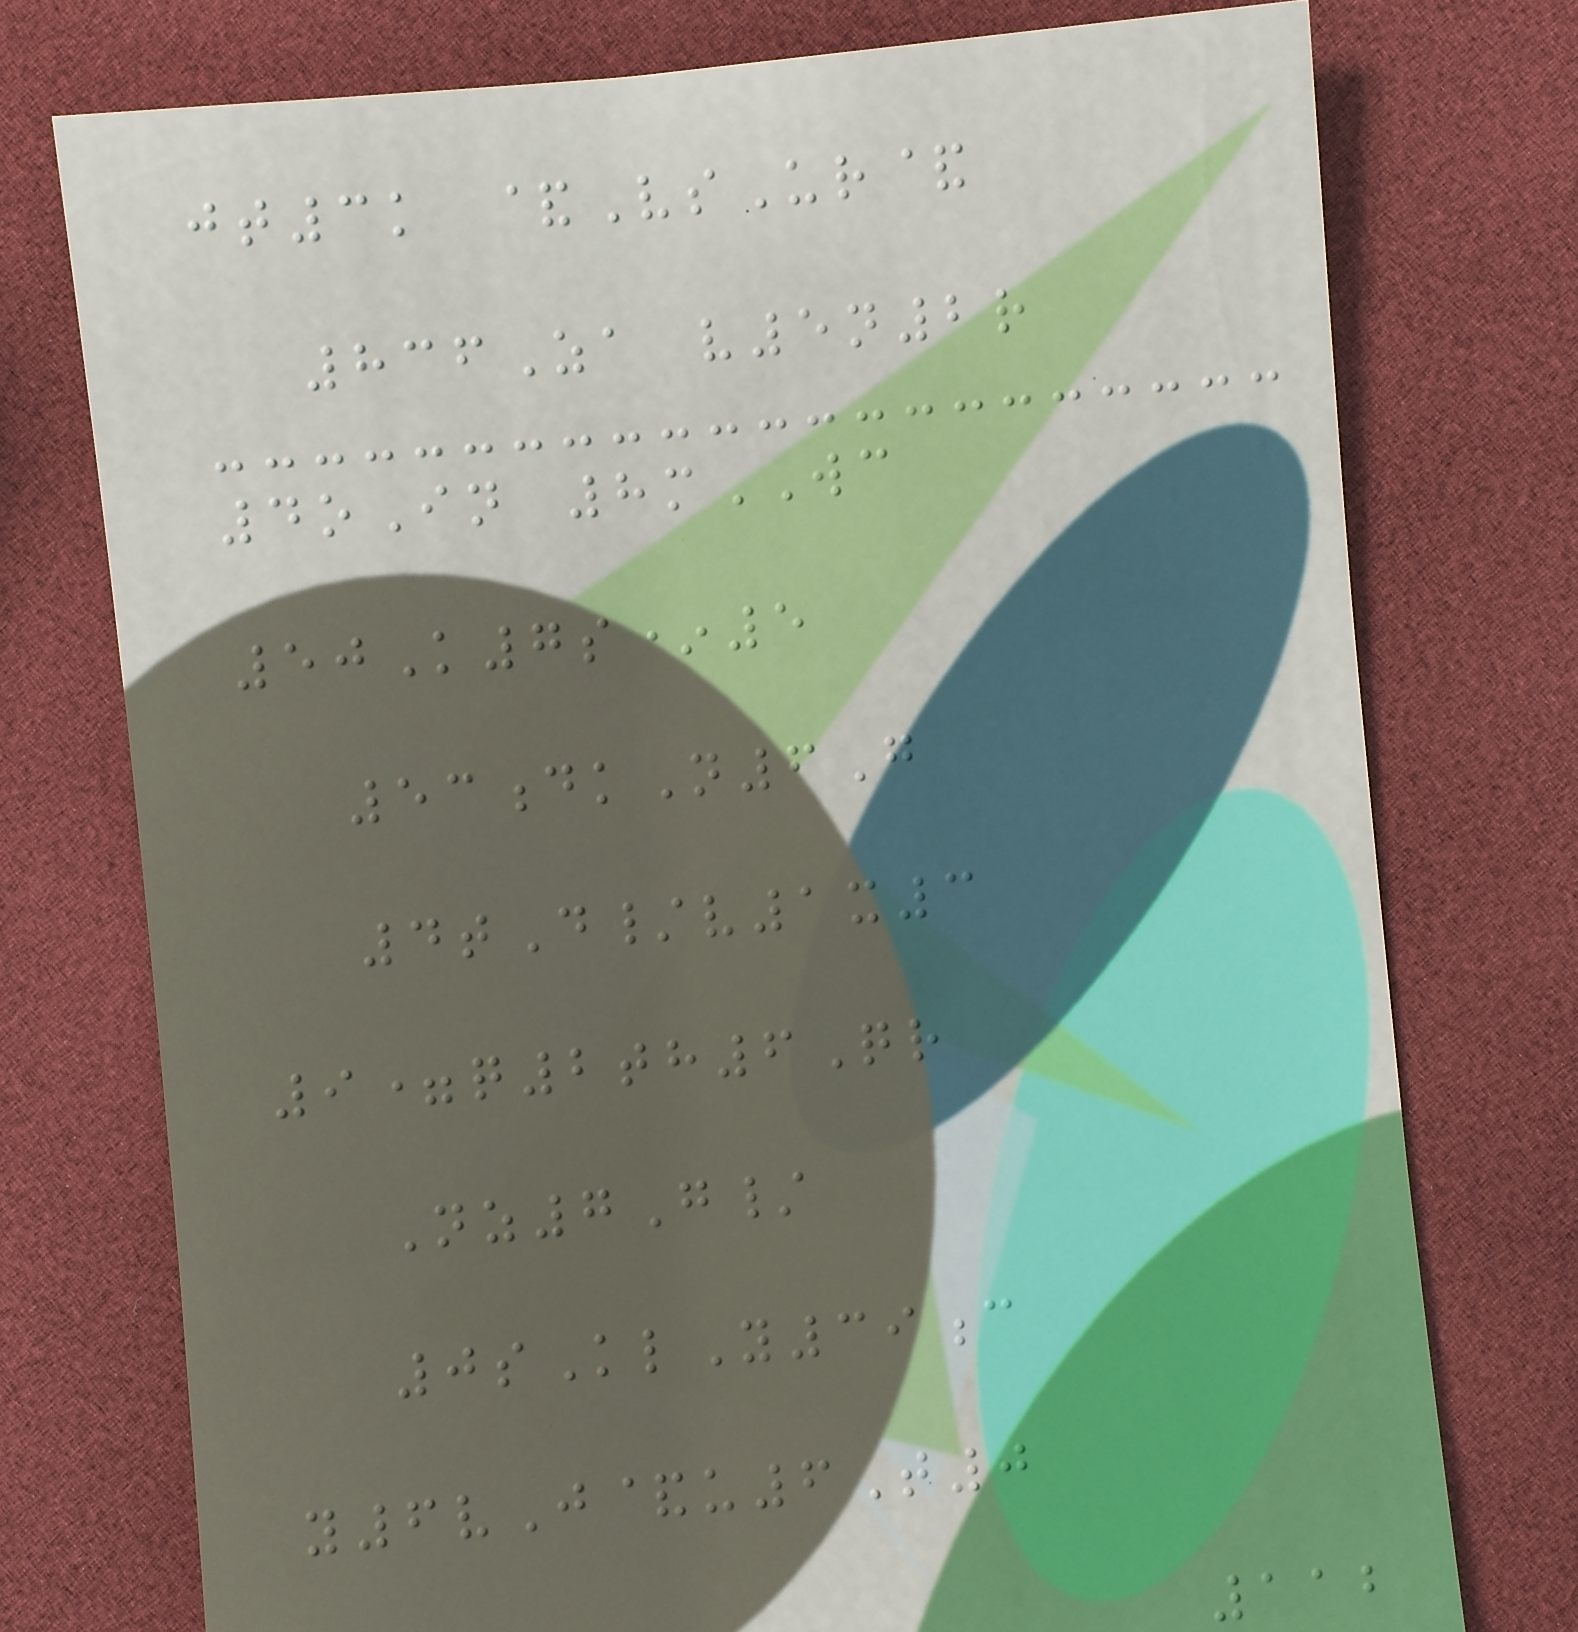jt3k &VsUr&
836Za v5n2r
4oIn 8mWC
50K7s*5
53dkN6G
4tD/v1x3
9=q2th6Qr
Nz7G/
0sKlY39c
y6vJ&u6T0
112
